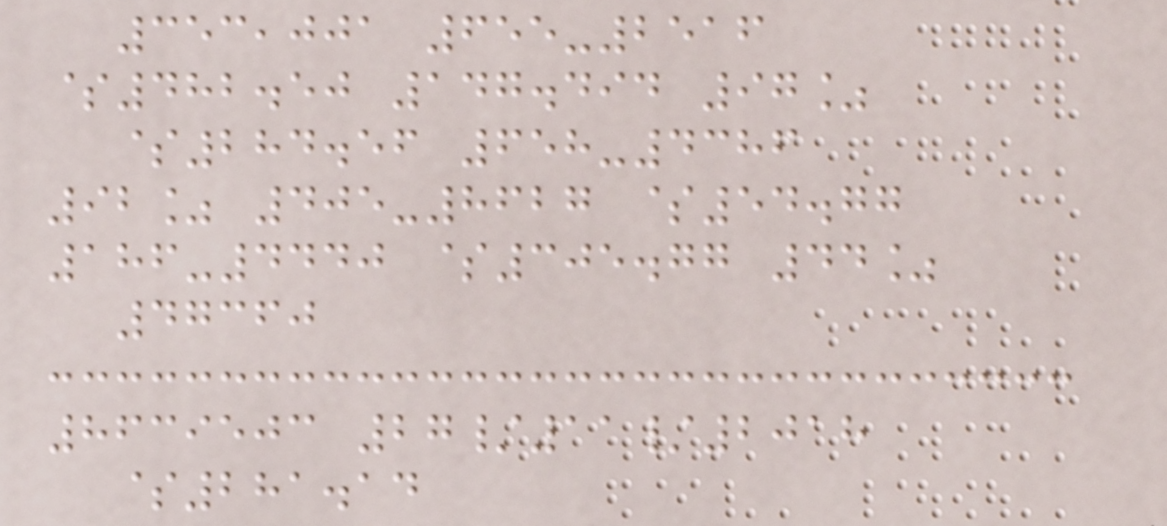353,001 655-2516
$482.50 147.494 97%
$284.56 658-4386
92% 405-8627 $54.77
186-4440 $305.77 44%
47360
8639503 27/11/2018
$281.14
